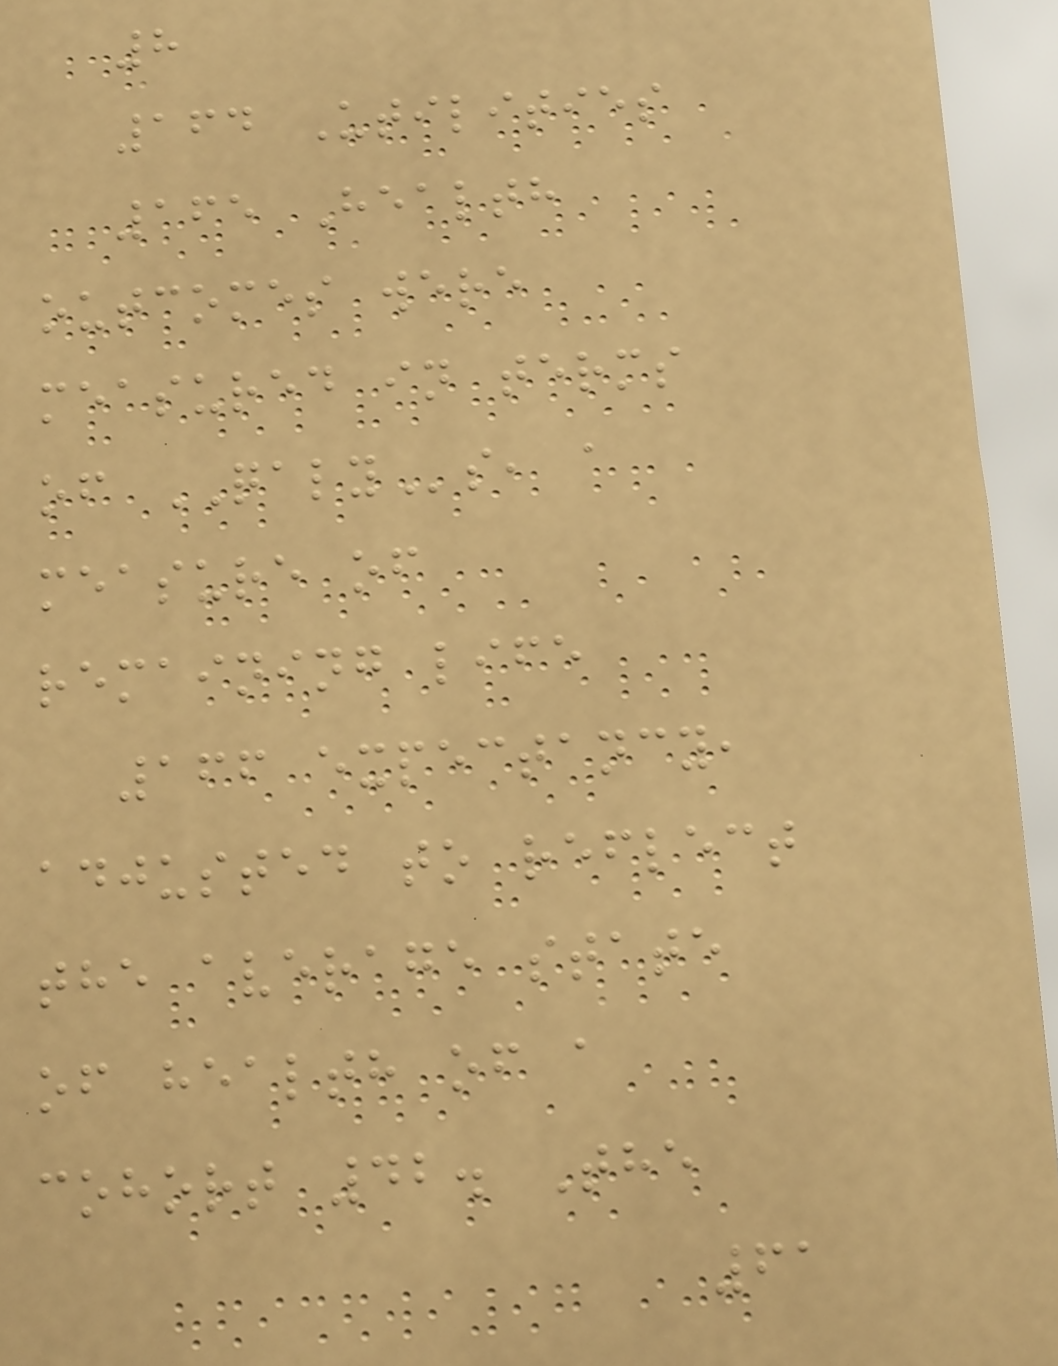8
164 Utilities
165 Health
outcomes were
measured in terms
of QALYs, a
measure of
remaining life
166 expectancy,
adjusted to reflect
the average state
of health of a
cohort 42. The
61
